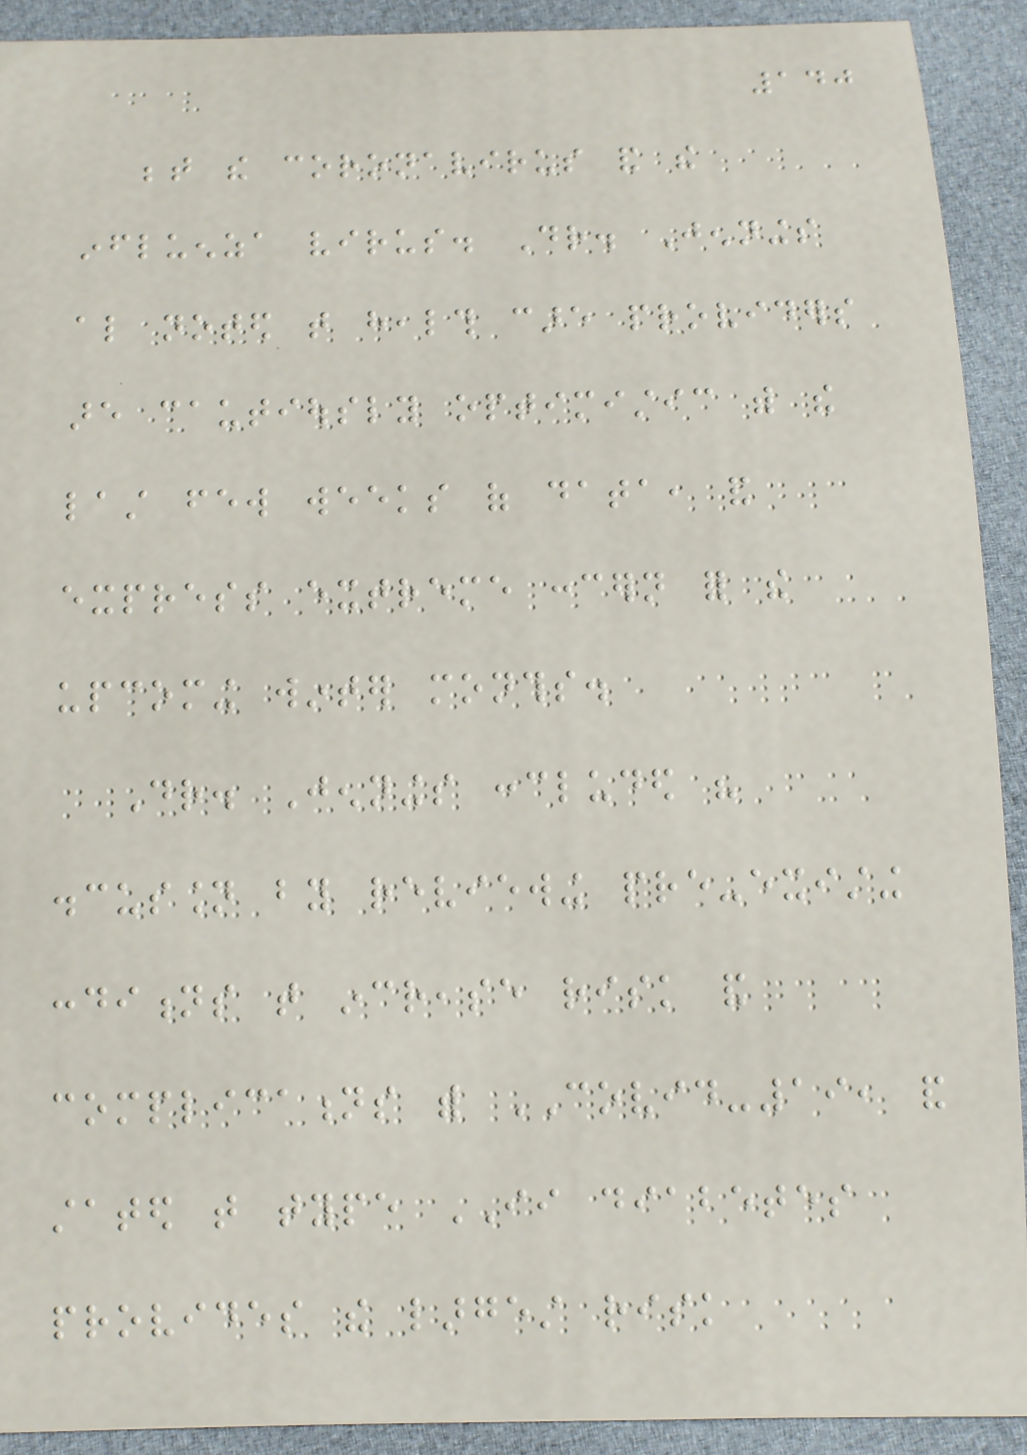140
between the coronavirus and the
influenza virus. Dr. Jennings
also noted that health care providers
are cautiously optimistic with the
last few weeks of data, and
express extreme concern for the
upcoming winter months.
Dr. Jennings concluded his
discussion by reviewing pre-existing
conditions that increase risk and
complications with COVID-19, and
stated that type II diabetes
provides the largest risk
